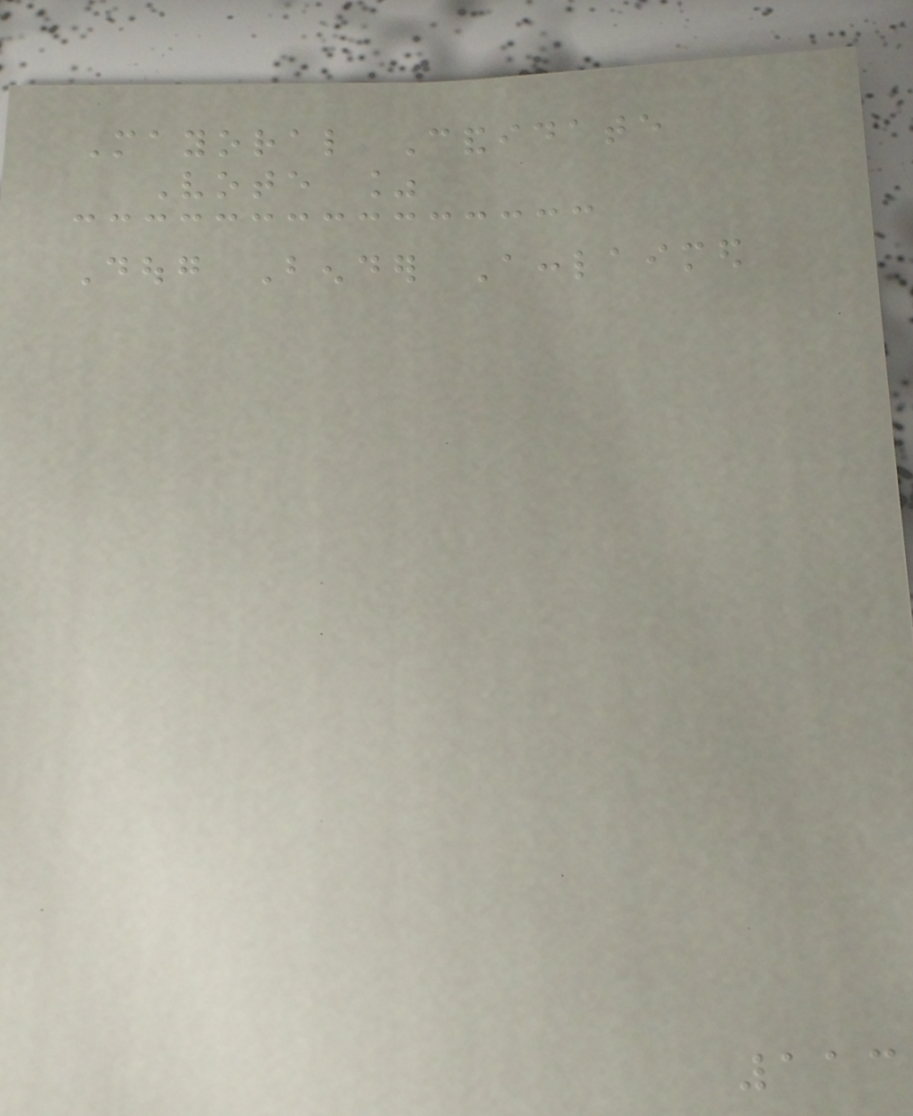Mayoral Candidate
Vote %
Doug Bender Acclaimed
113
